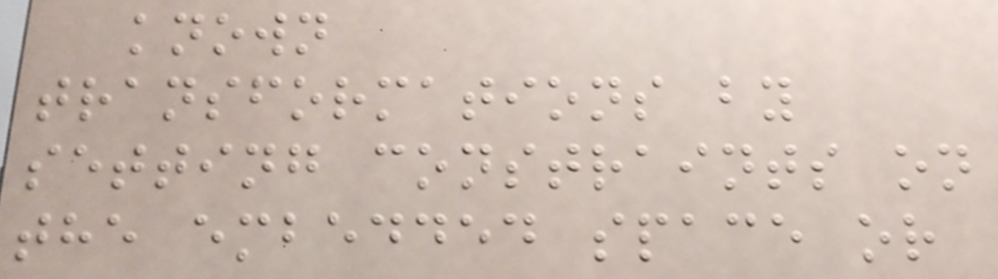known
transformations by
setting constraints on
the embedded space or
